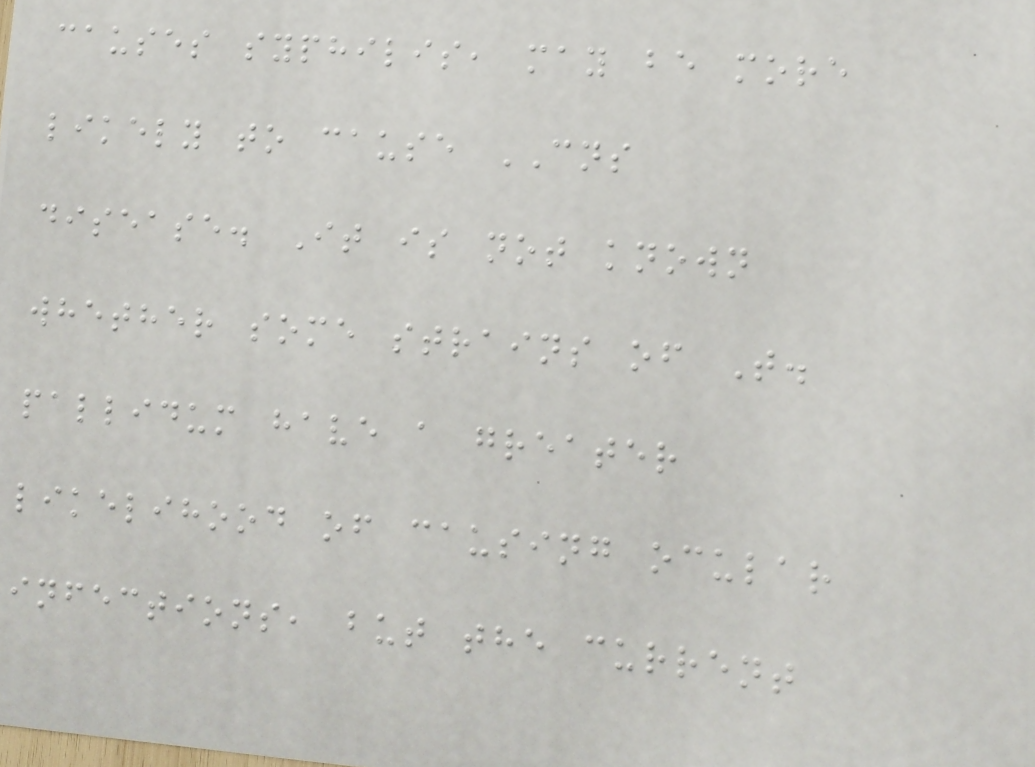causes syphilis, may be more
likely to cause CNS
disease. It is not known
whether some strains of T.
pallidum have a greater
likelihood of causing ocular
infections, but the current
